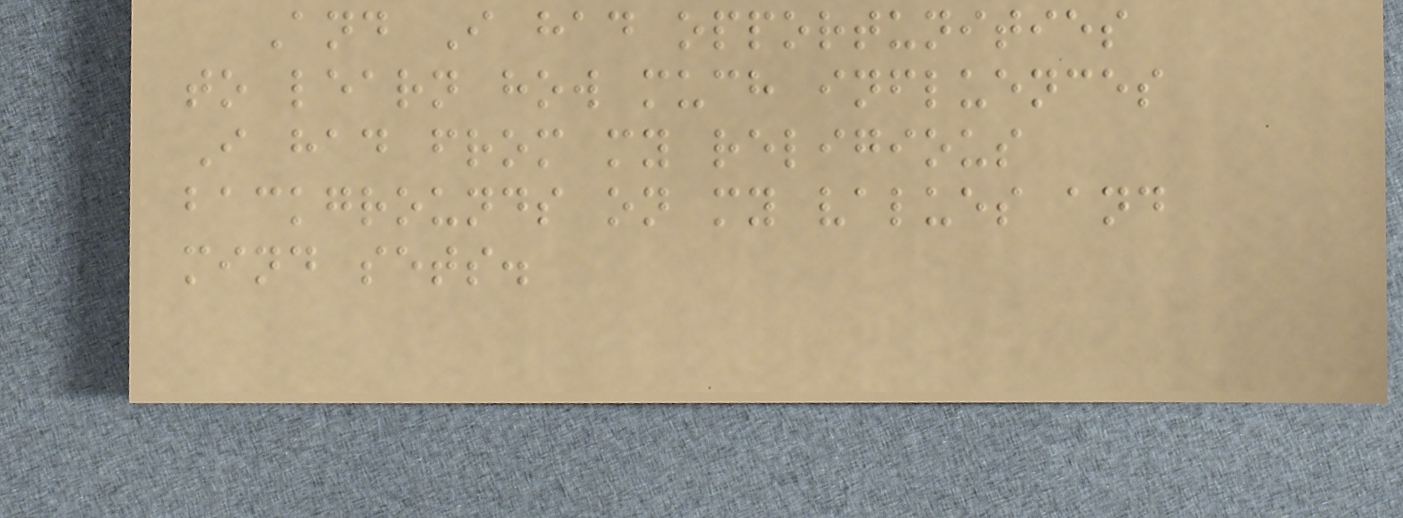And I had opportunities
to learn how much influences
I had from my religious
backgrounds on my values and
mind sets.
